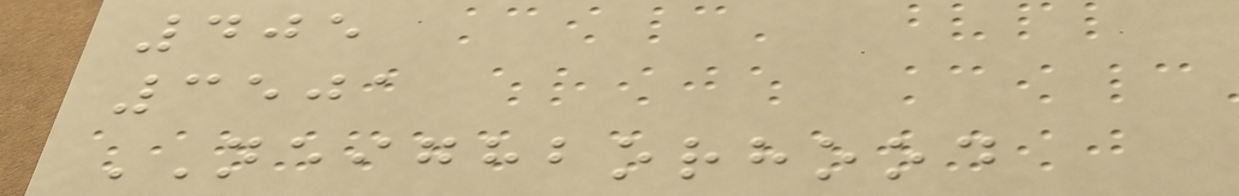405
3501
NEIGHBORHOOD
